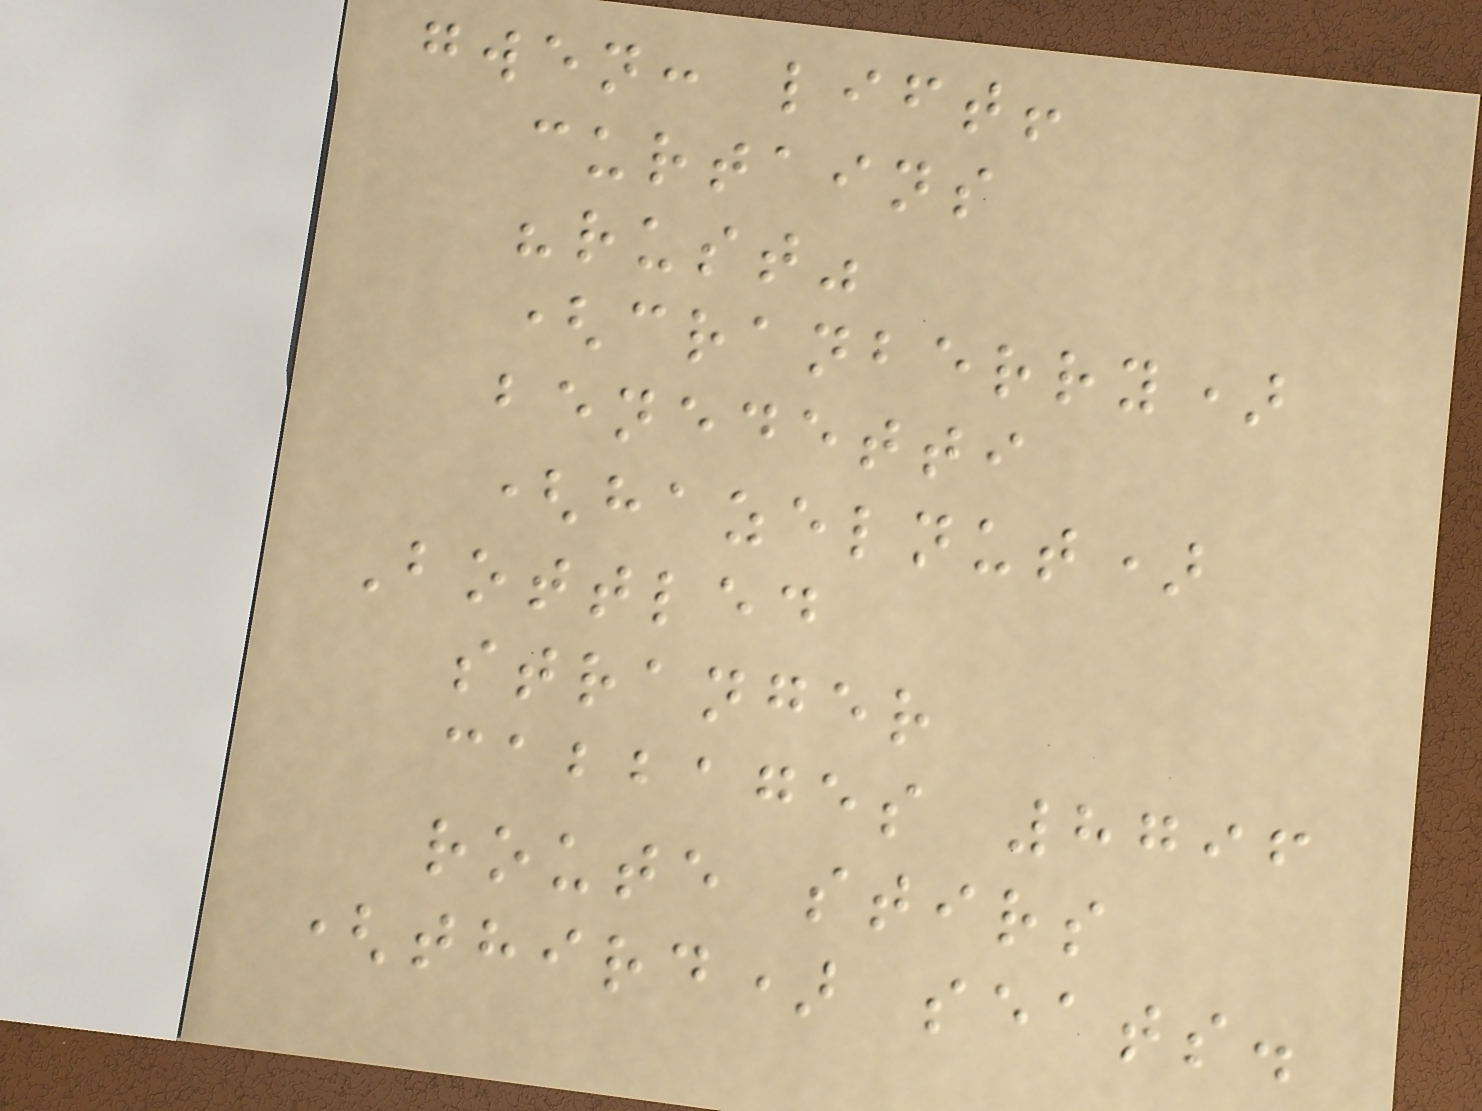gwen: lift!
curtains
"rust"
(cranberry)
benedetti
(hazelnut)
Bottled
stranger
cabbages 8796
route stirs
(third) seats.
